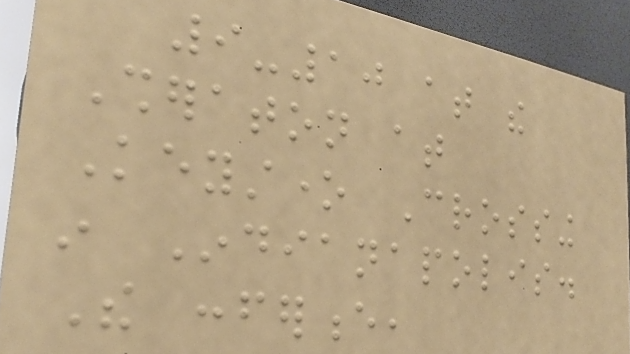9-10 at the
Sheraton at
Keystone Crossing
in Indianapolis.
The conference,
